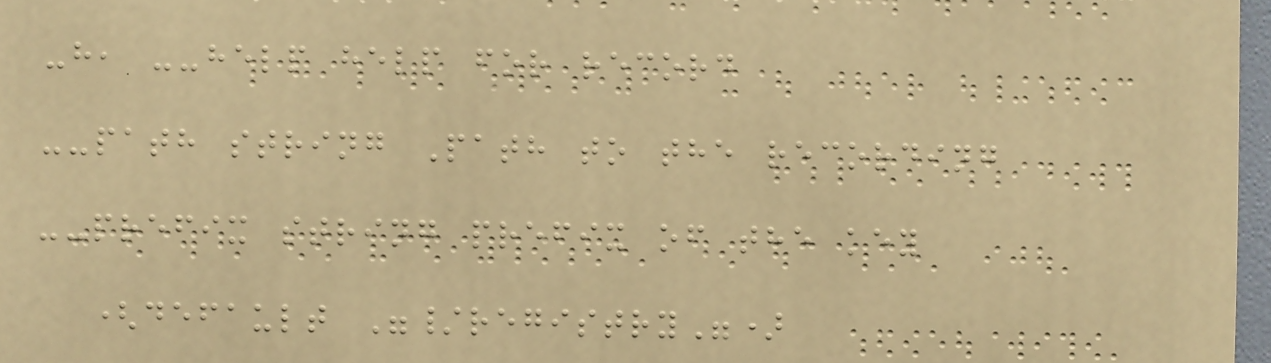-h, --help help for record
--path string Path to the recording
--prefix string prefix of the key
(default "/registry")
